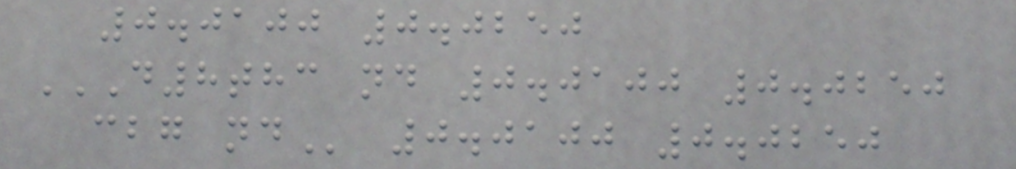0.0100 0.0250
D8THC ND 0.0100 0.0250
CBG ND 0.0100 0.0250
